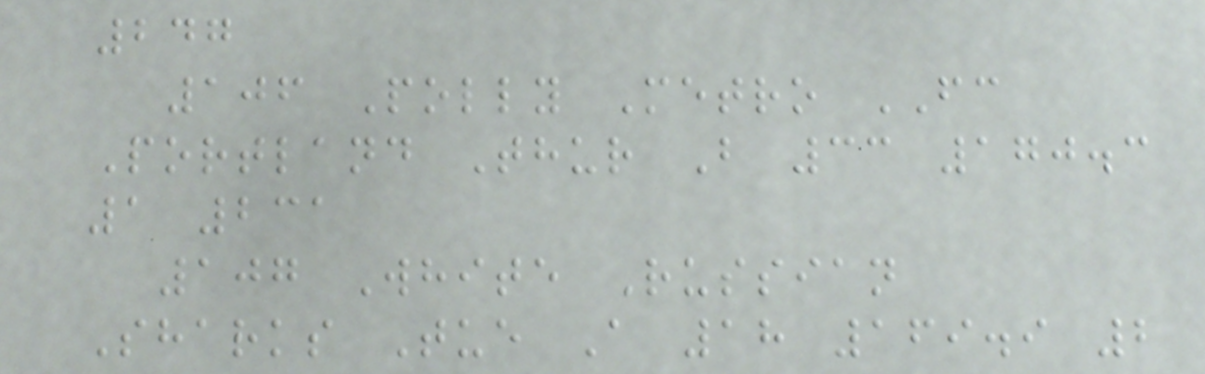247
106 Polly Metro FC
Portland Thur B 33 170.3
1 231
107 White Russian
Sharks Tue A 18 169.9 2
